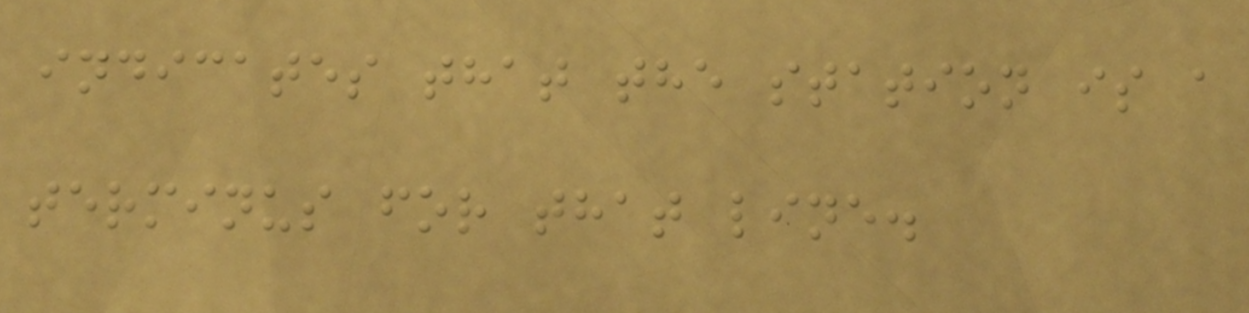indicates that the station is a
terminus for that line.
